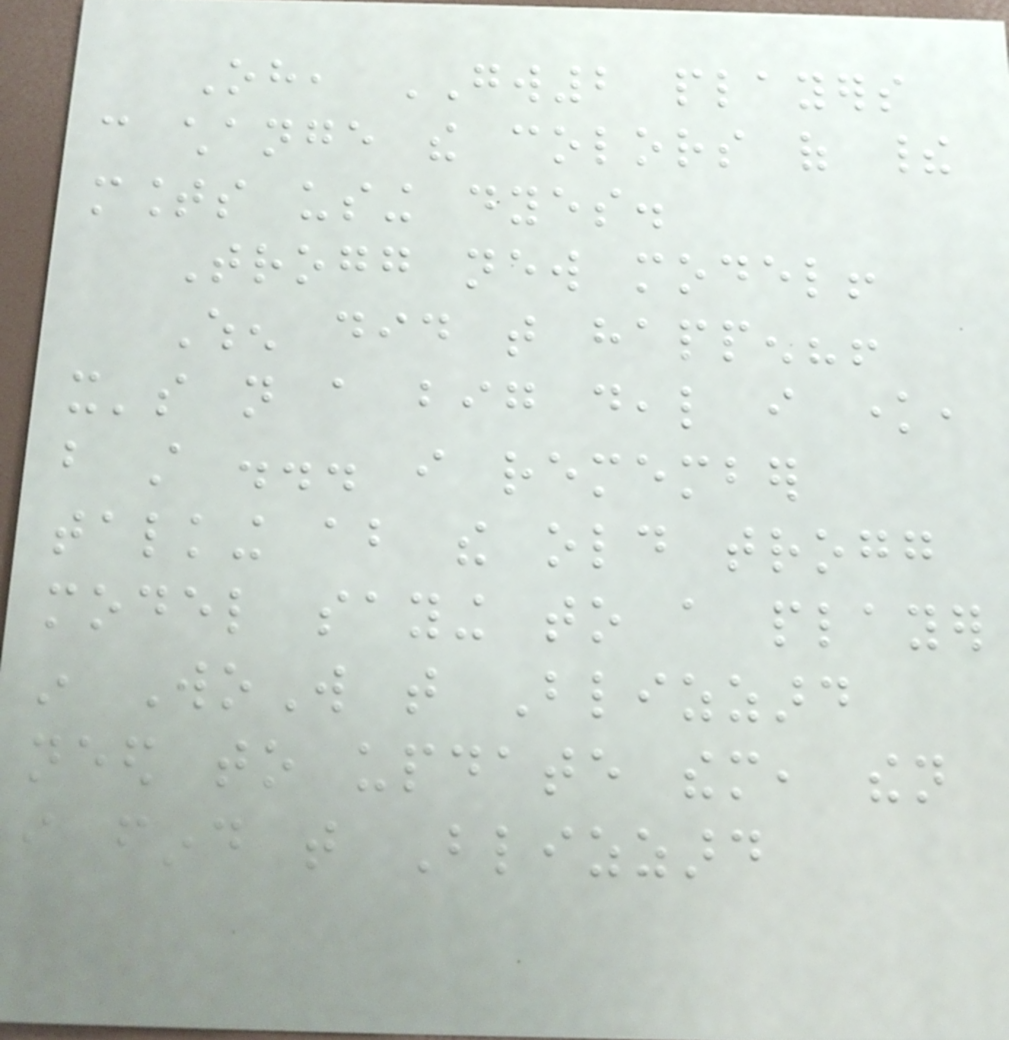Oh, GW2 players
can change the colors of their
mounts using dyes.
Trogg new model!
When did that happen?!
it's not a big deal i know,
but still ... i remember
talking about the old trogg
model saying to a player
in WoW that Blizzard
need to update them, then
i find that Blizzard
